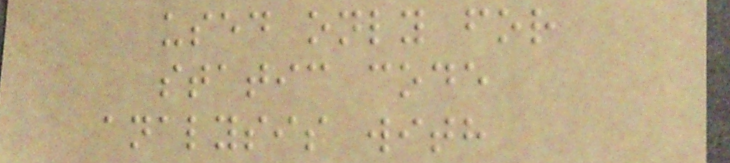used only for
static code
analysis with
